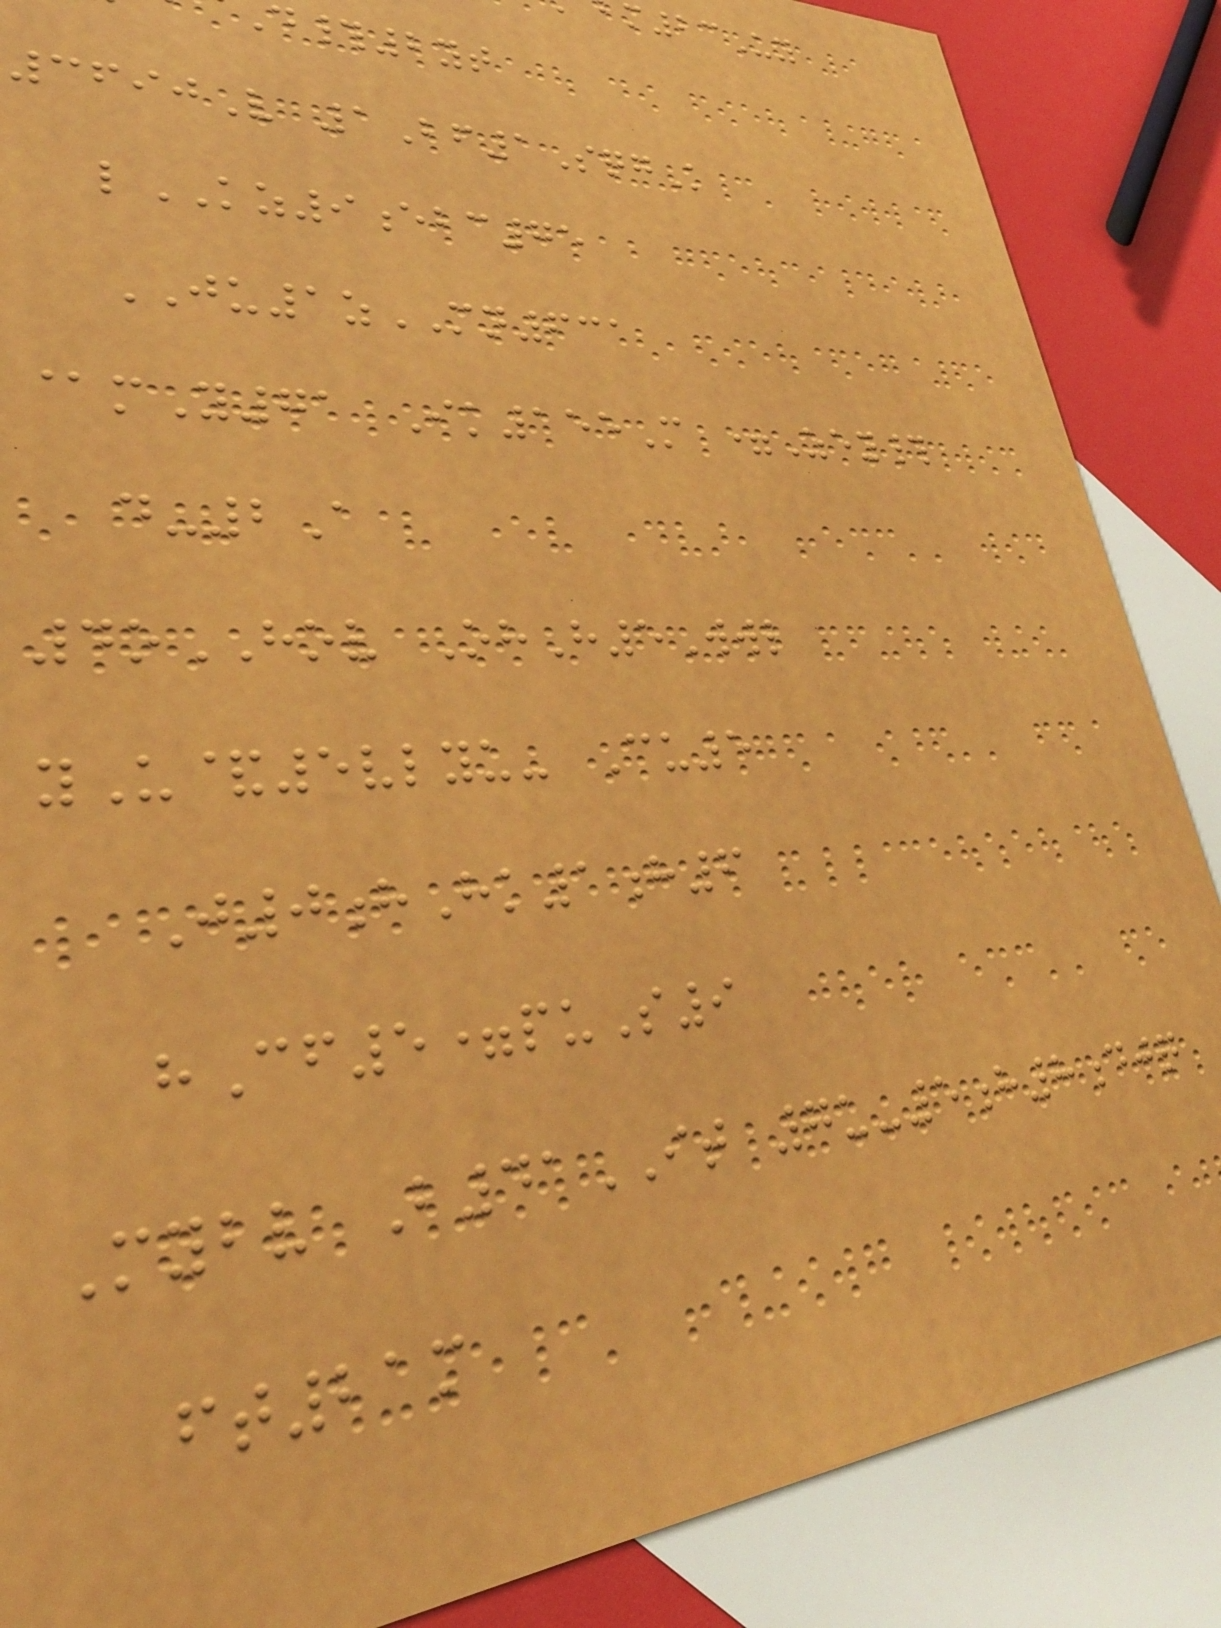m23Uy
d#2yt
3690V 1Bf1SqgK
lKZ9ebc75
JU1zMN631
@mY71 Ik155M =Zey#
d-2A
4oHOV OhH5Wwl
yU&5vlyu- Cu5
J0hHk1h6
hCf5=puS9
Mybv B41IT 7u-5h8djq
ft21m
